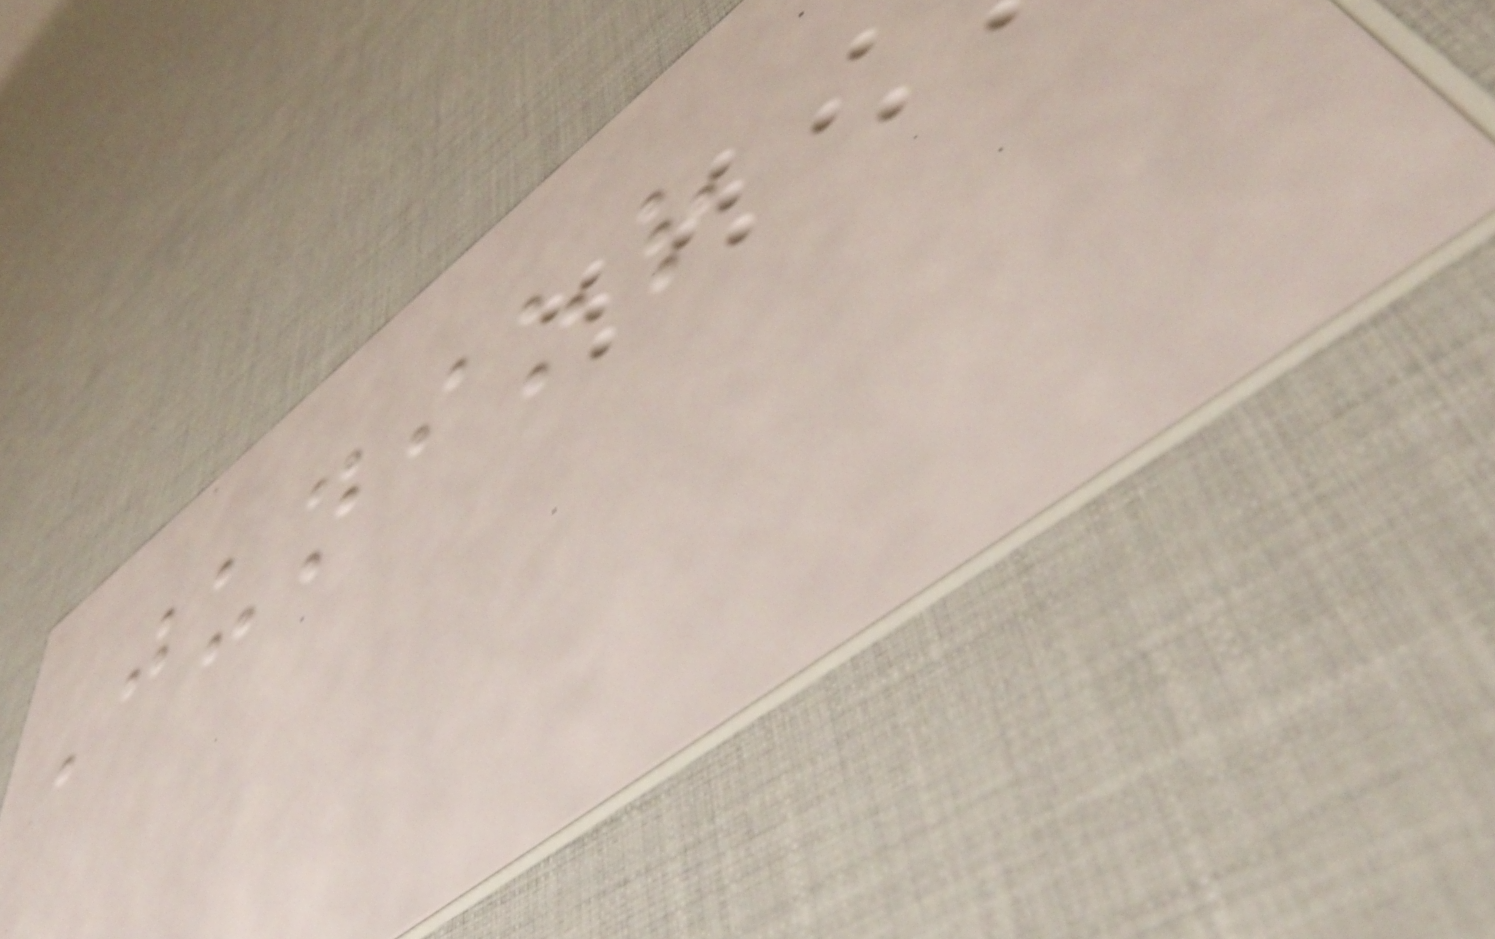Junior
